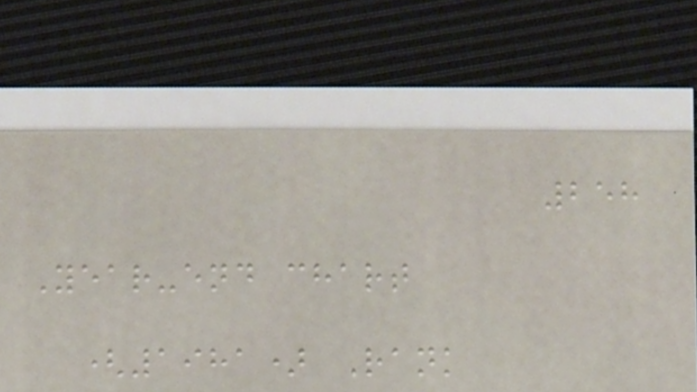258
Year-end chart
(1981) Rank
